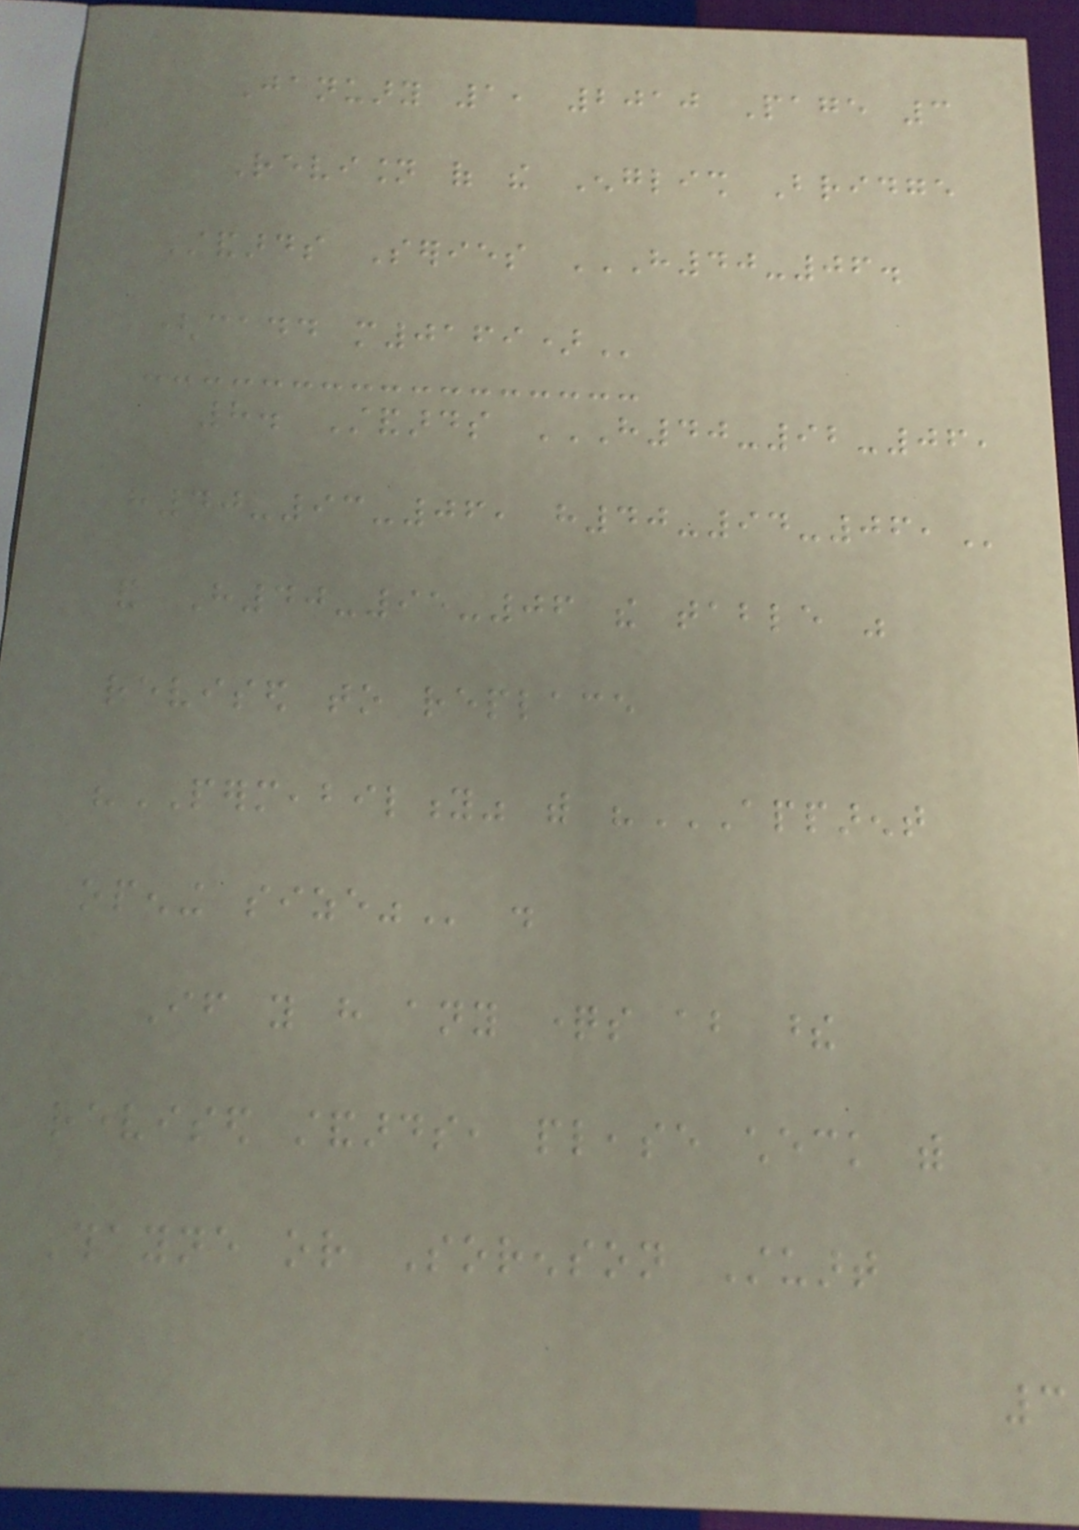January 1, 2010 Page 3
Revision of the English Bridge
Standards Series H40-06.
(CADD M0169)
8. Standards H40-92-06,
H40-93-06, H40-94-06,
and H40-95-06 the table was
revised to replace
"PERMEABILITY" with "APPARENT
OPENING SIZE" .
If you have any questions about these
revised standards, please check with
Thayne or Sorenson Stuart
3
